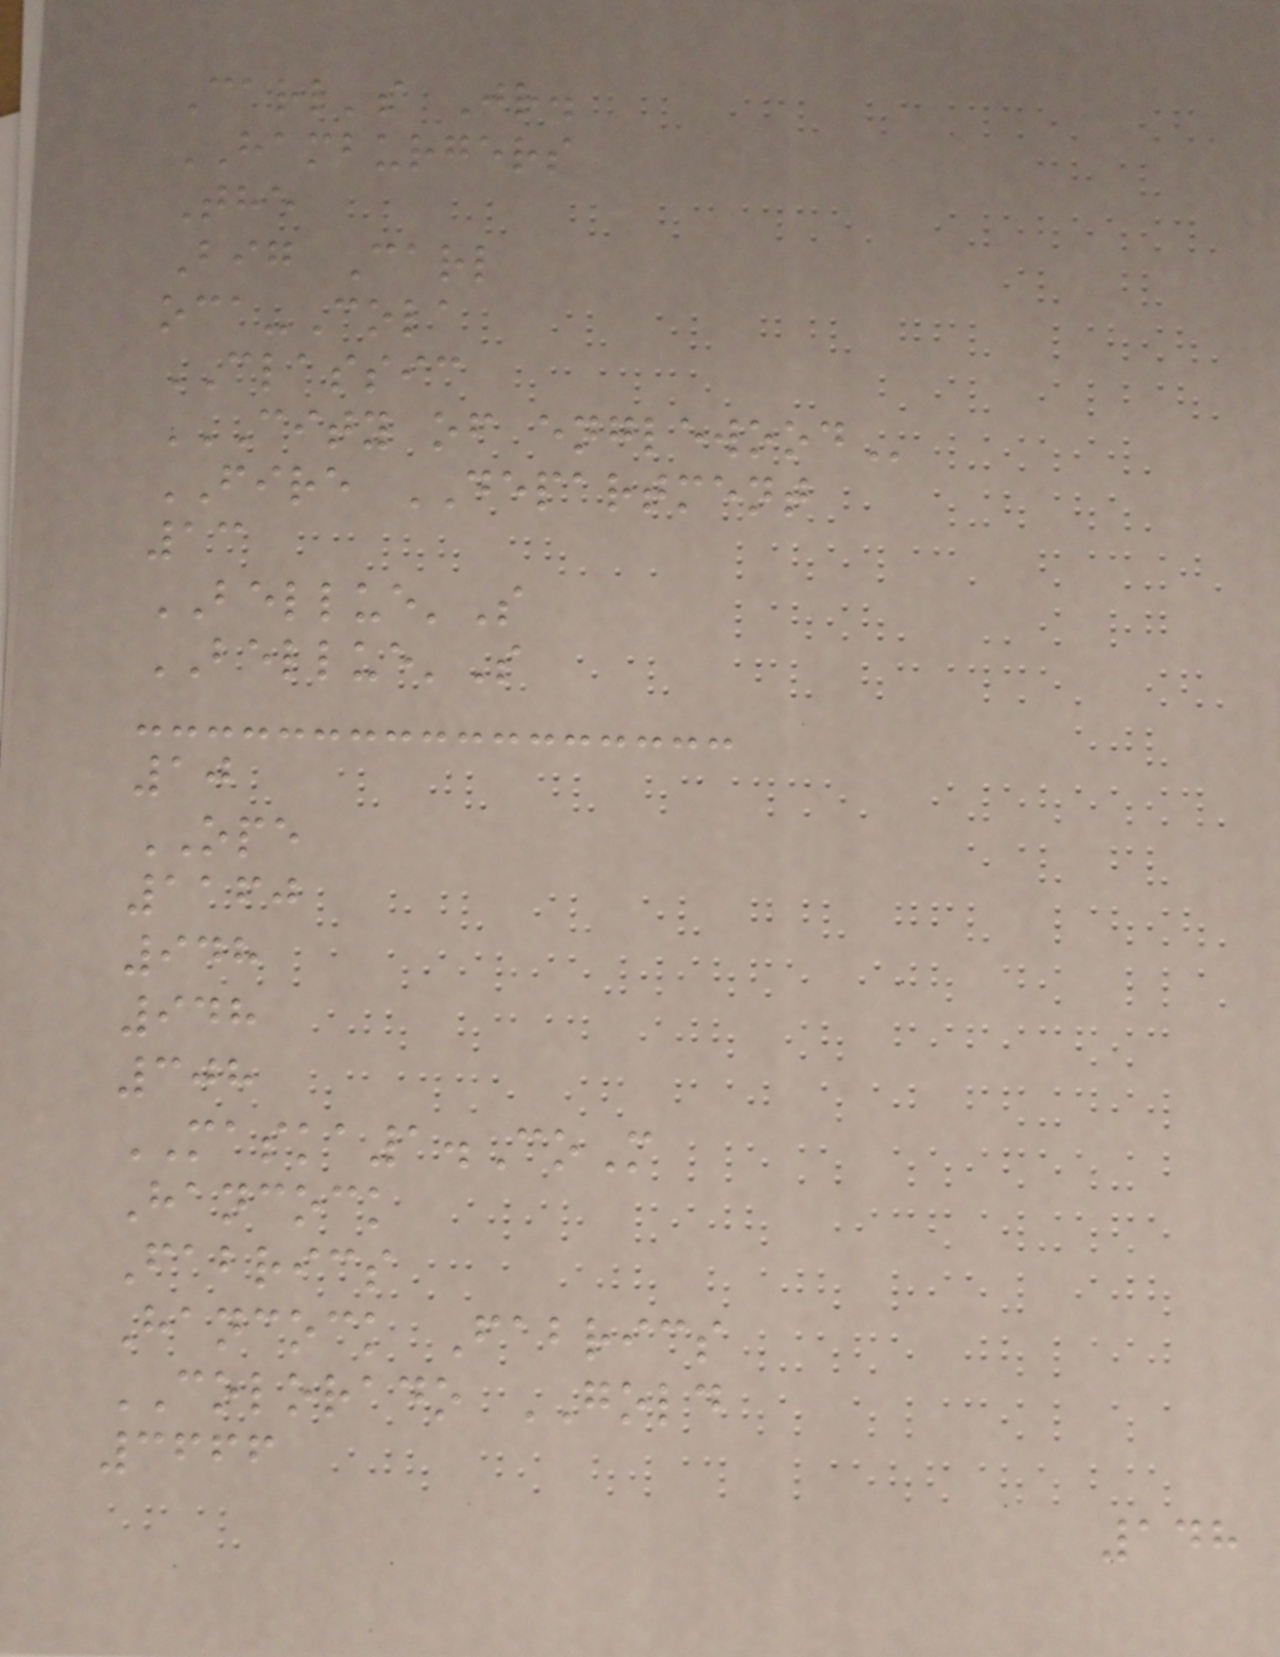Carl's Jr.
HAMBURGERS
The
Big Carl
oca-Cola
CLASSIC
CITY OF ENGLEWOOD
FIRE DEPARTMENT
13
BELLUE'S
BELLUE'S
10
OPE
1160
948
948
308
MASKA1.CoM
Hancock
Fabrics
Hancock Fabrics
COLORADO GOLD
3666
148
